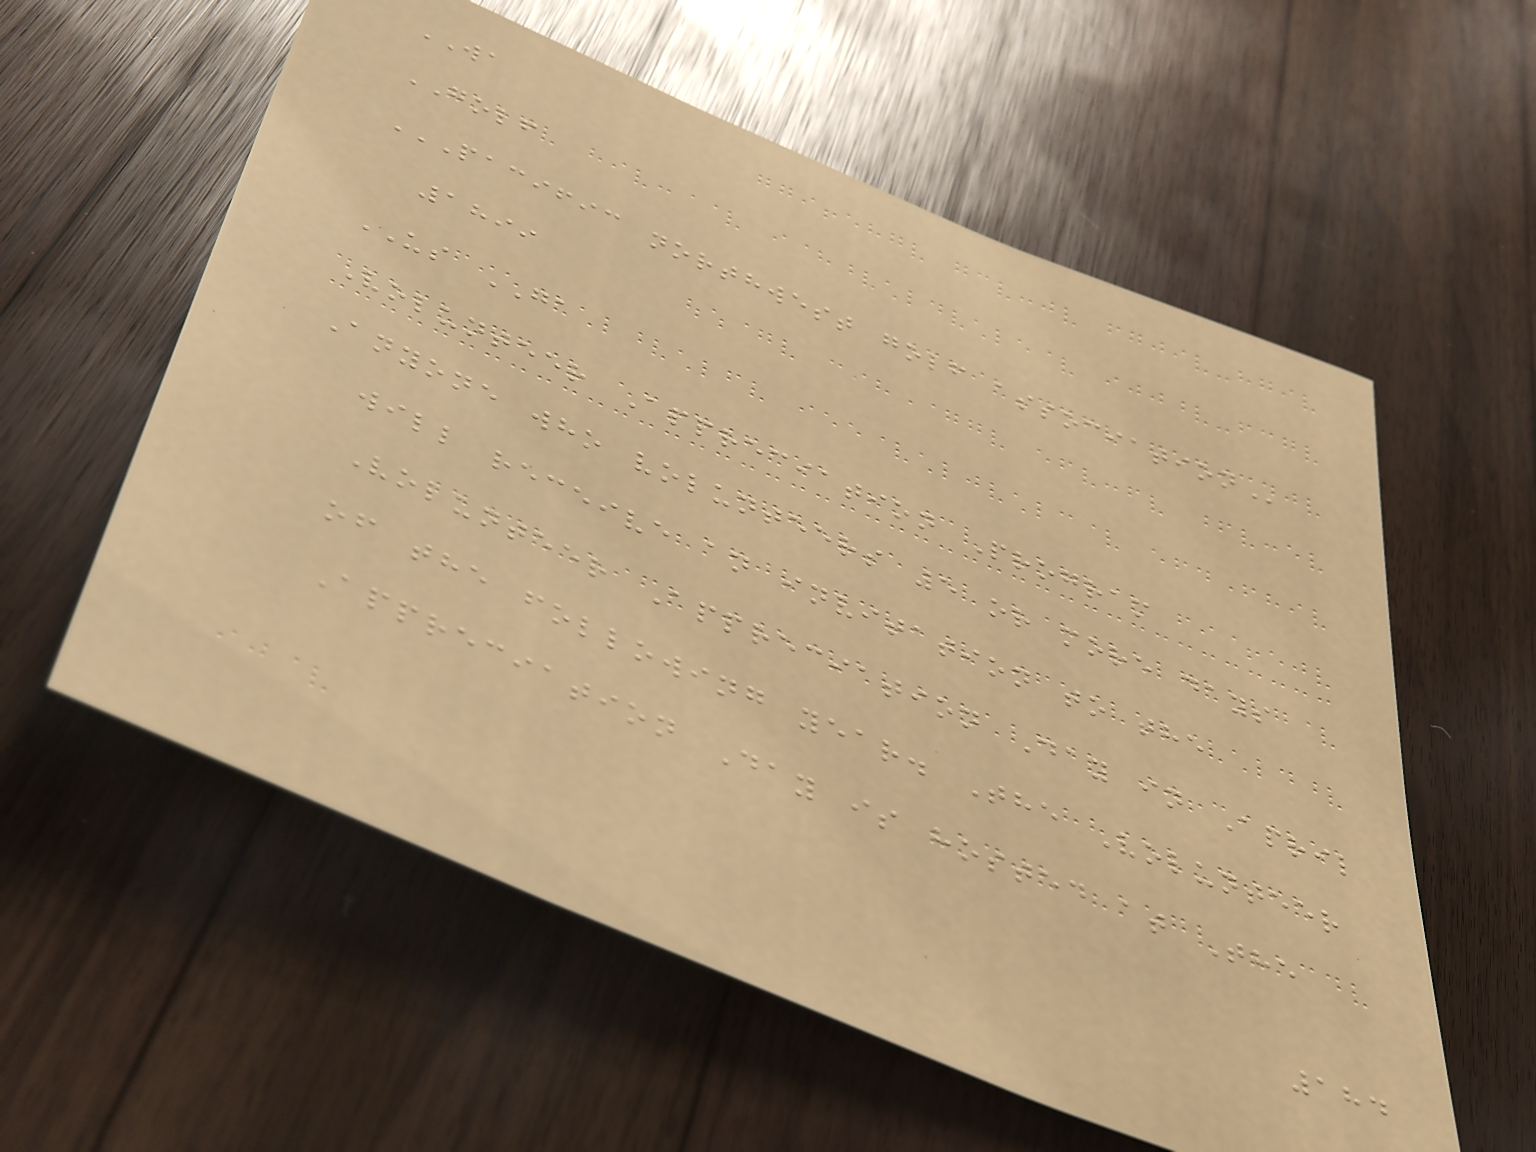WA
GOLF
PACIFIC NORTHWEST GOLF ASSOCIATION
1899
US GA
Volunteer Appreciation Program
Anyone who volunteers 5 or more days
will receive an invitation to the
Volunteer Appreciation Day in April
of the following year. The Volunteer
Appreciation Day is hosted at The
184
